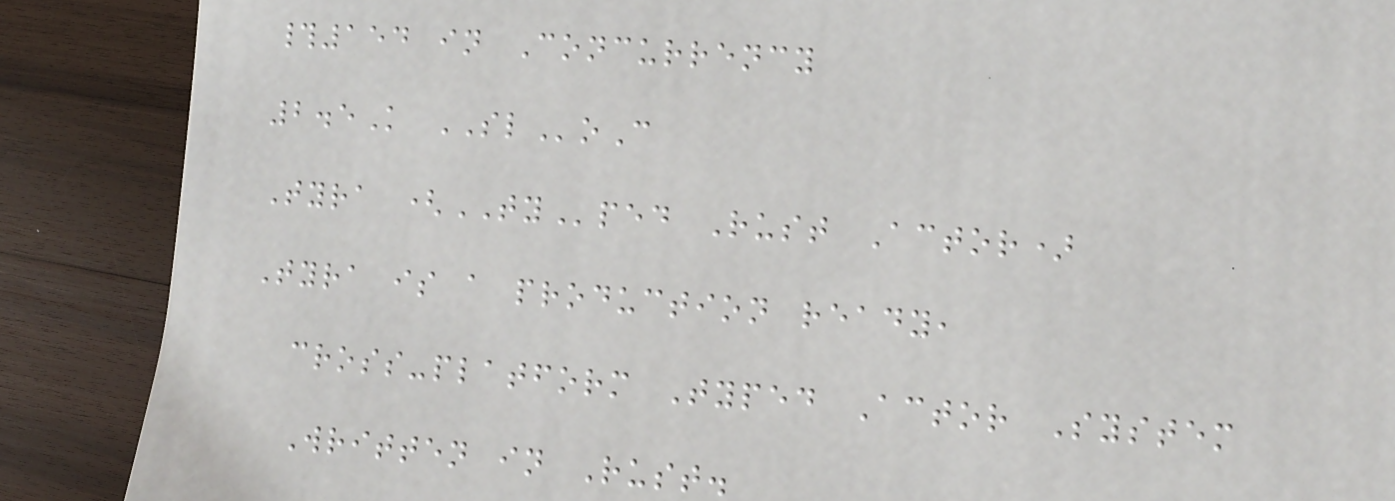#154 in Concurrency
2.5K SLoC
Tyra (TYped Rust Actor)
Tyra is a production ready,
cross-platform Typed Actor System
Written in Rust.
